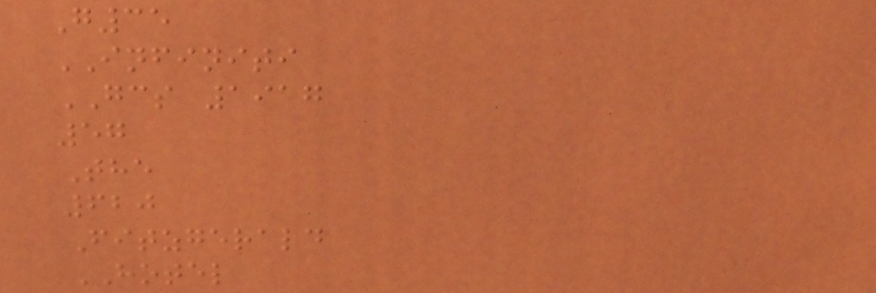G35
INFINITI
GCS 1917
57
The
620
Fitzgerald
HOTEL
